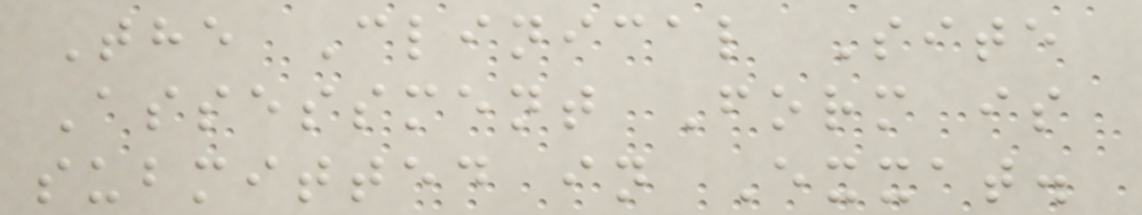The Clinical Site
Assessment Form is
submitted in Exxat.
